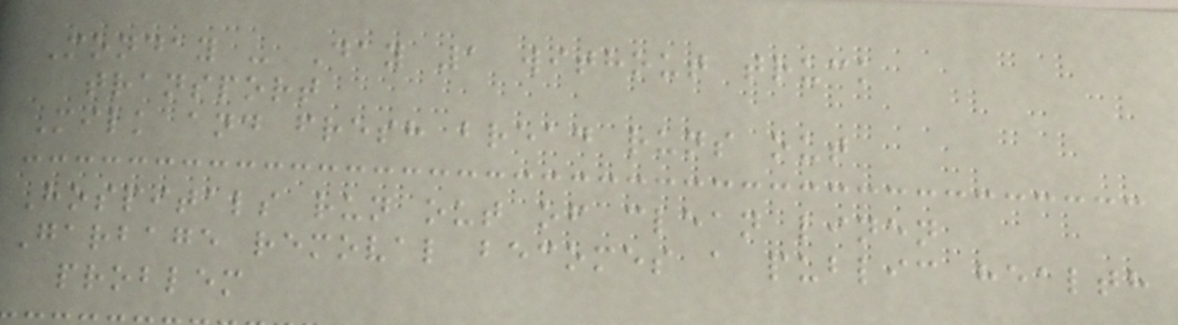Monday - Day 1 without truck
transport
Milk and fresh bread runs out
Hospitals run out of clean linen
Garbage removal becomes a public health
problem
